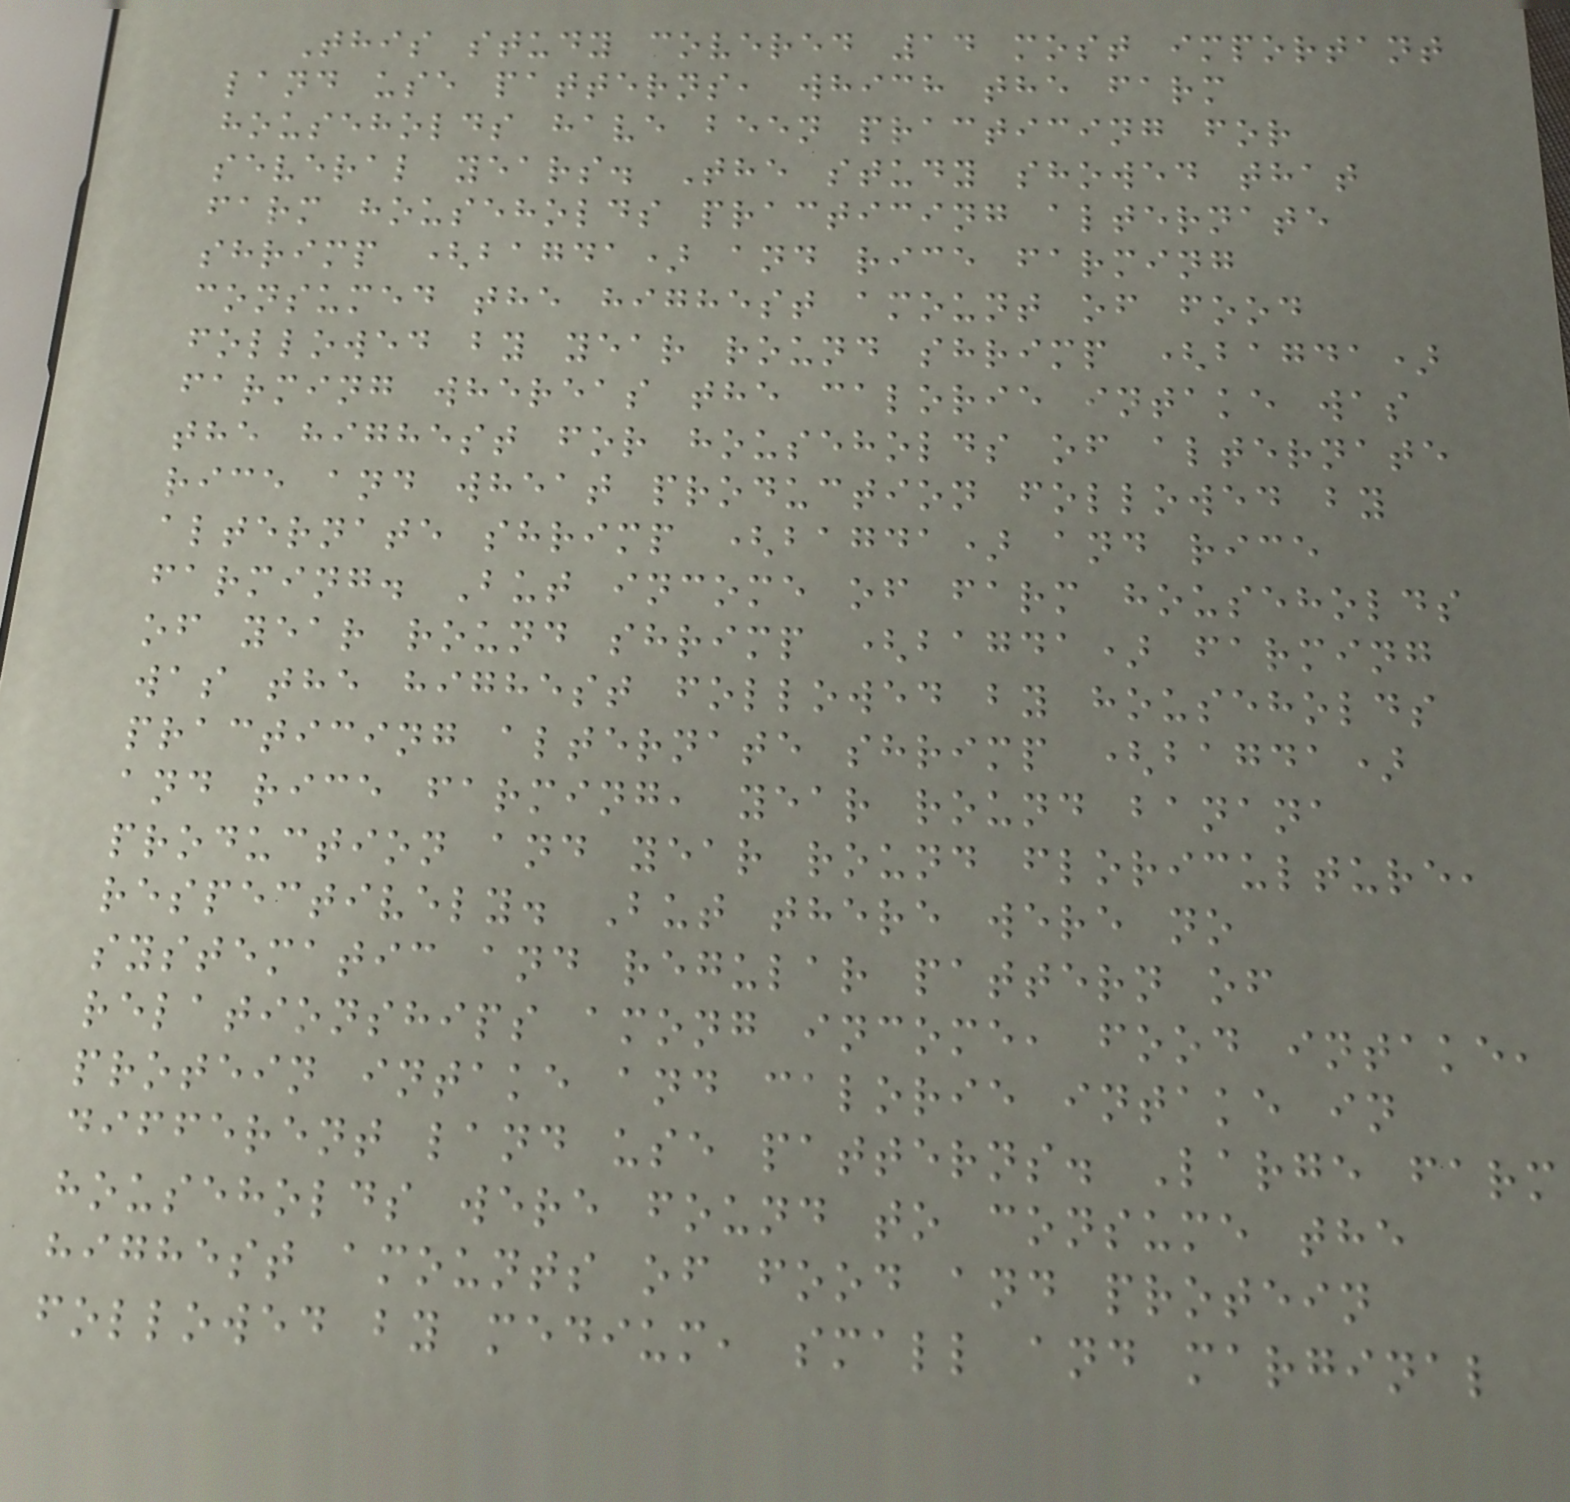This study covered 14 most important
land use patterns, which the farm
households have been practicing for
several years. The study showed that
farm households practicing alternate
shrimp (bagda) and rice farming
consumed the highest amount of food
followed by year round shrimp (bagda)
farming whereas the calorie intake was
the highest for households of alternate
rice and wheat production followed by
alternate shrimp (bagda) and rice
farming. But income of farm households
of year round shrimp (bagda) farming
was the highest followed by households
practicing alternate shrimp (bagda)
and rice farming, year round banana
production and year round floriculture,
respectively. But there were no
systematic and regular pattern of
relationships among income, food intake,
protein intake and calorie intake in
different land use patterns. Large farm
households were found to consume the
highest amounts of food and protein
followed by medium, small and marginal
